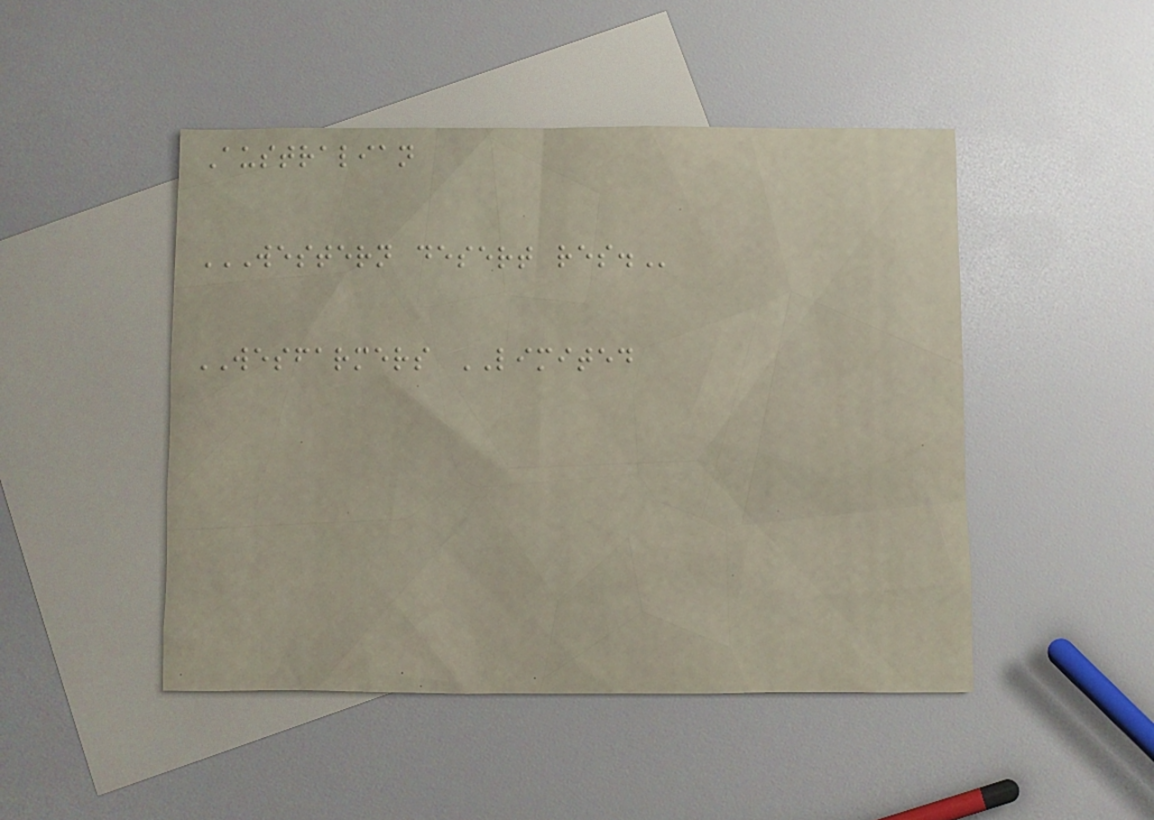Australian
WESTERN DESERT RES.
WESFARMERS LIMITED
